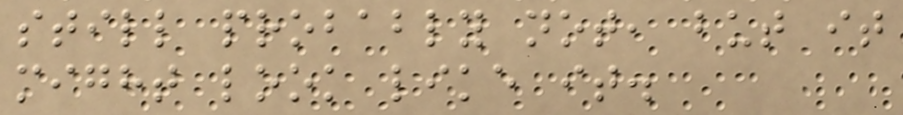still probably not, but it
might look like it.
